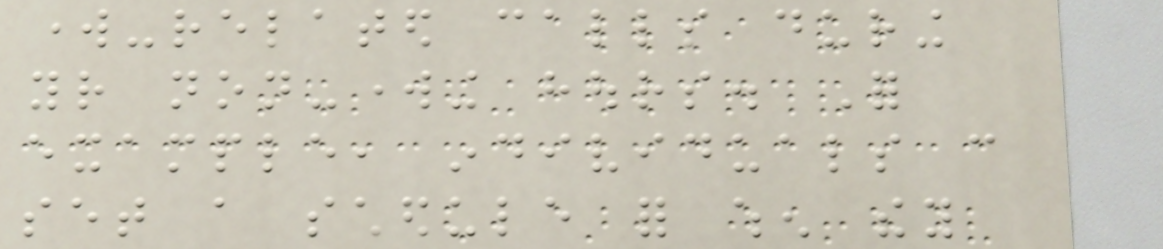work-related calls during
your non-working hours. For
example, individuals can
set a schedule for when they
